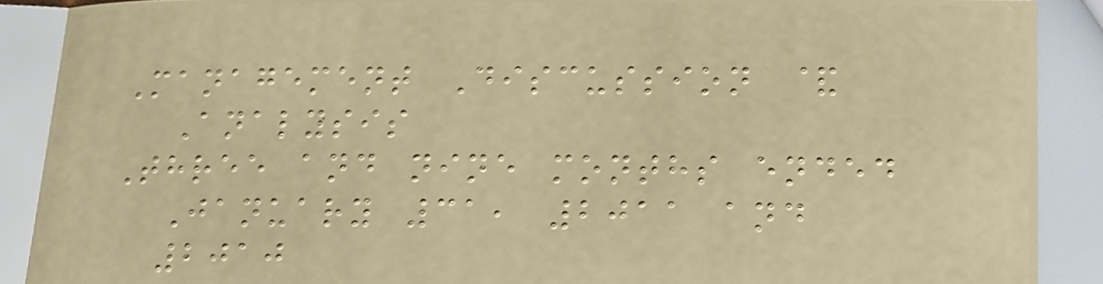Management Discussion &
Analysis
Three and nine months ended
January 31, 2011 and
2010
